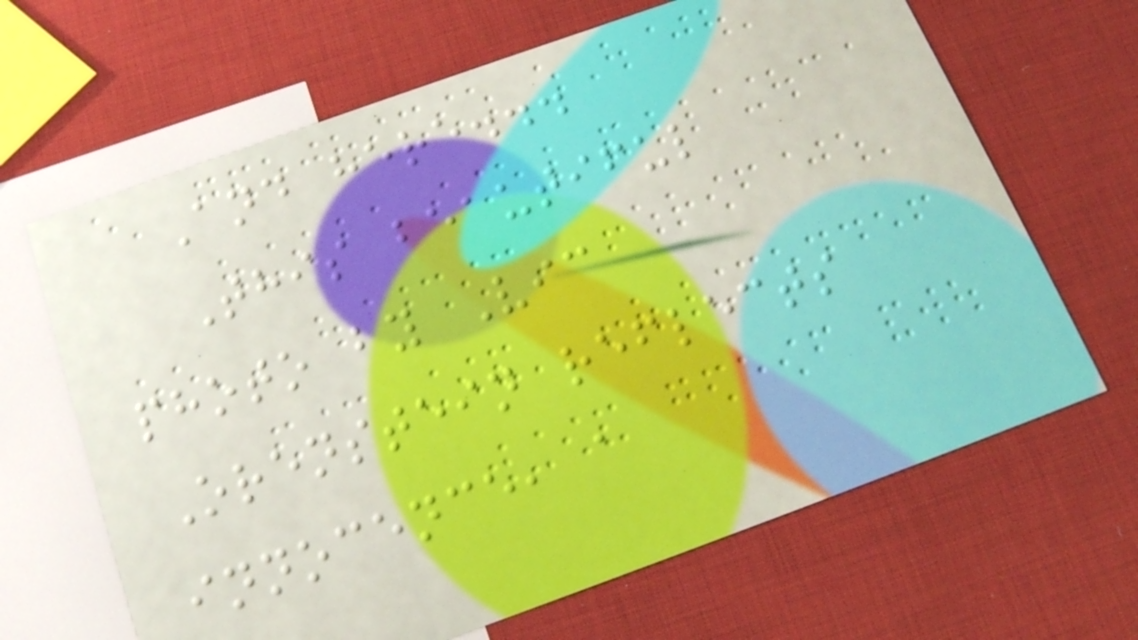And here...
This beautiful
photo by Vic
Orenstein reflects
innocence, a
